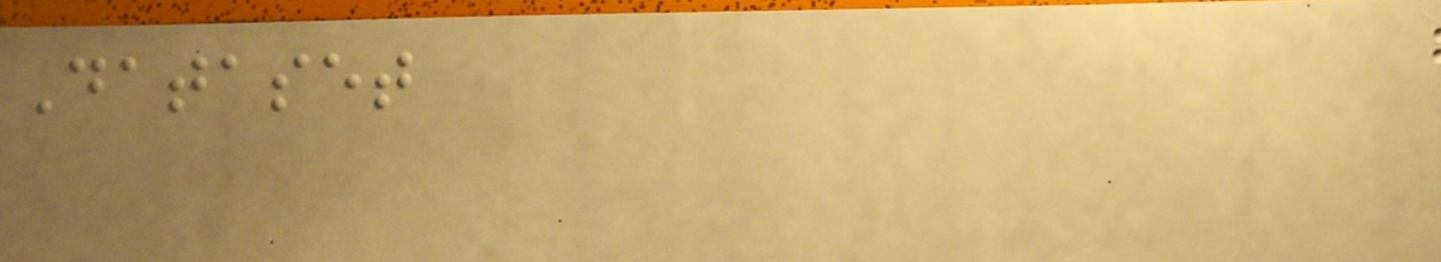Dataset
